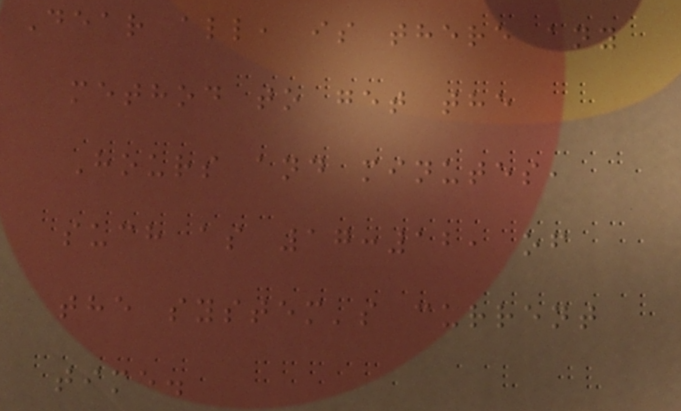Dear all, is there any
method to get the
Hours and minutes,
such as 17:12, of
the system's current
time.
